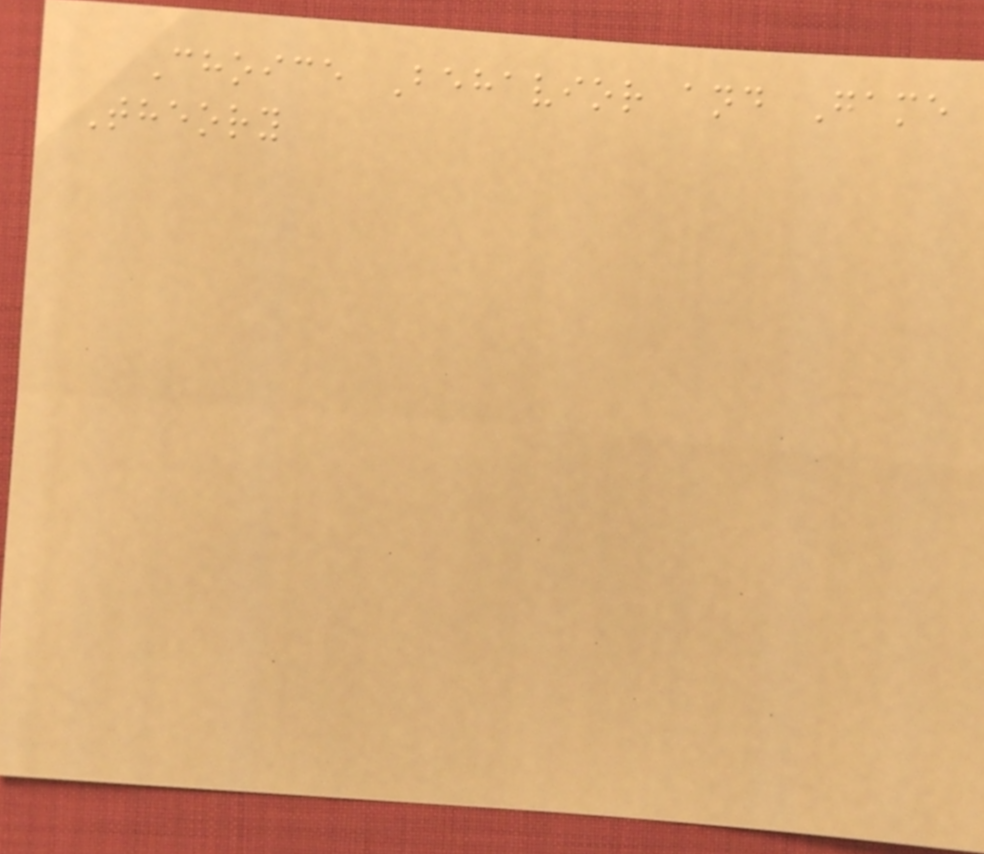Choice Behavior and Game
Theory
